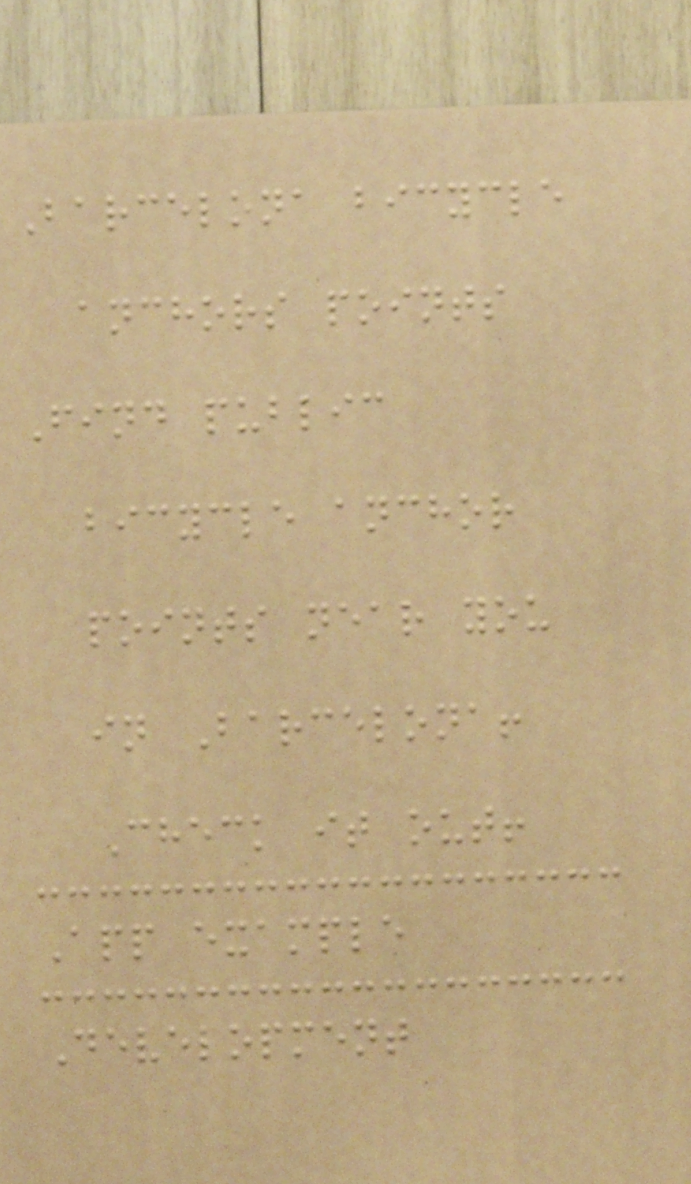Barcelona bicycle
anchors points
Find public
bicycle anchor
points near you
in Barcelona!
Check it out!
App example
Development
